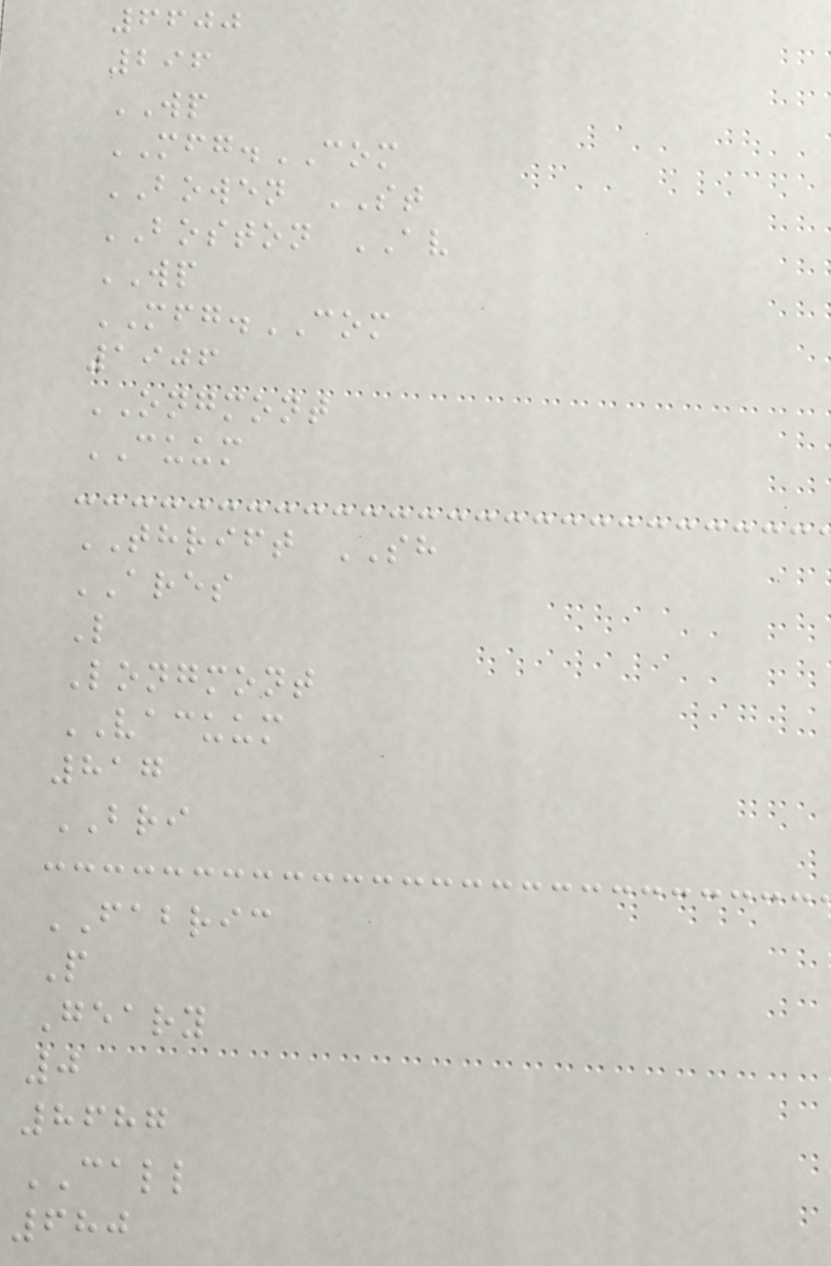6600
296
WP
MFG.COM
BOWEN ST
BOSTON AV
WP
MFG.COM
1906
ONGMONT
CUUM
THRIFT SH
ARES
L
Longmont
VACUUM
817
BRI
FABRIC
P
Geary
0
8687
CALL
680
